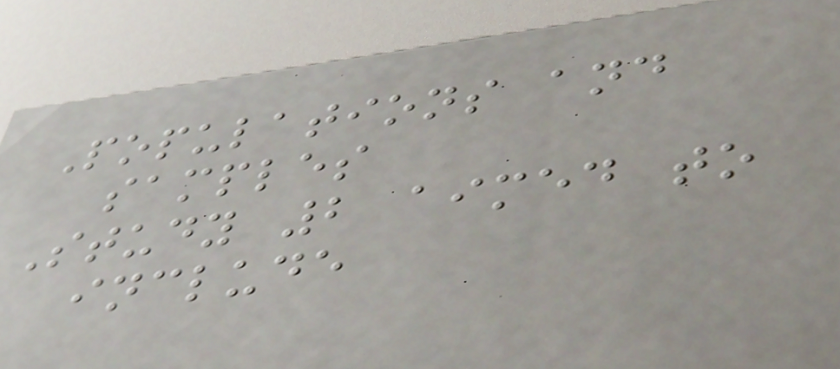Populations and
samples
Study 2 aimed to
include
